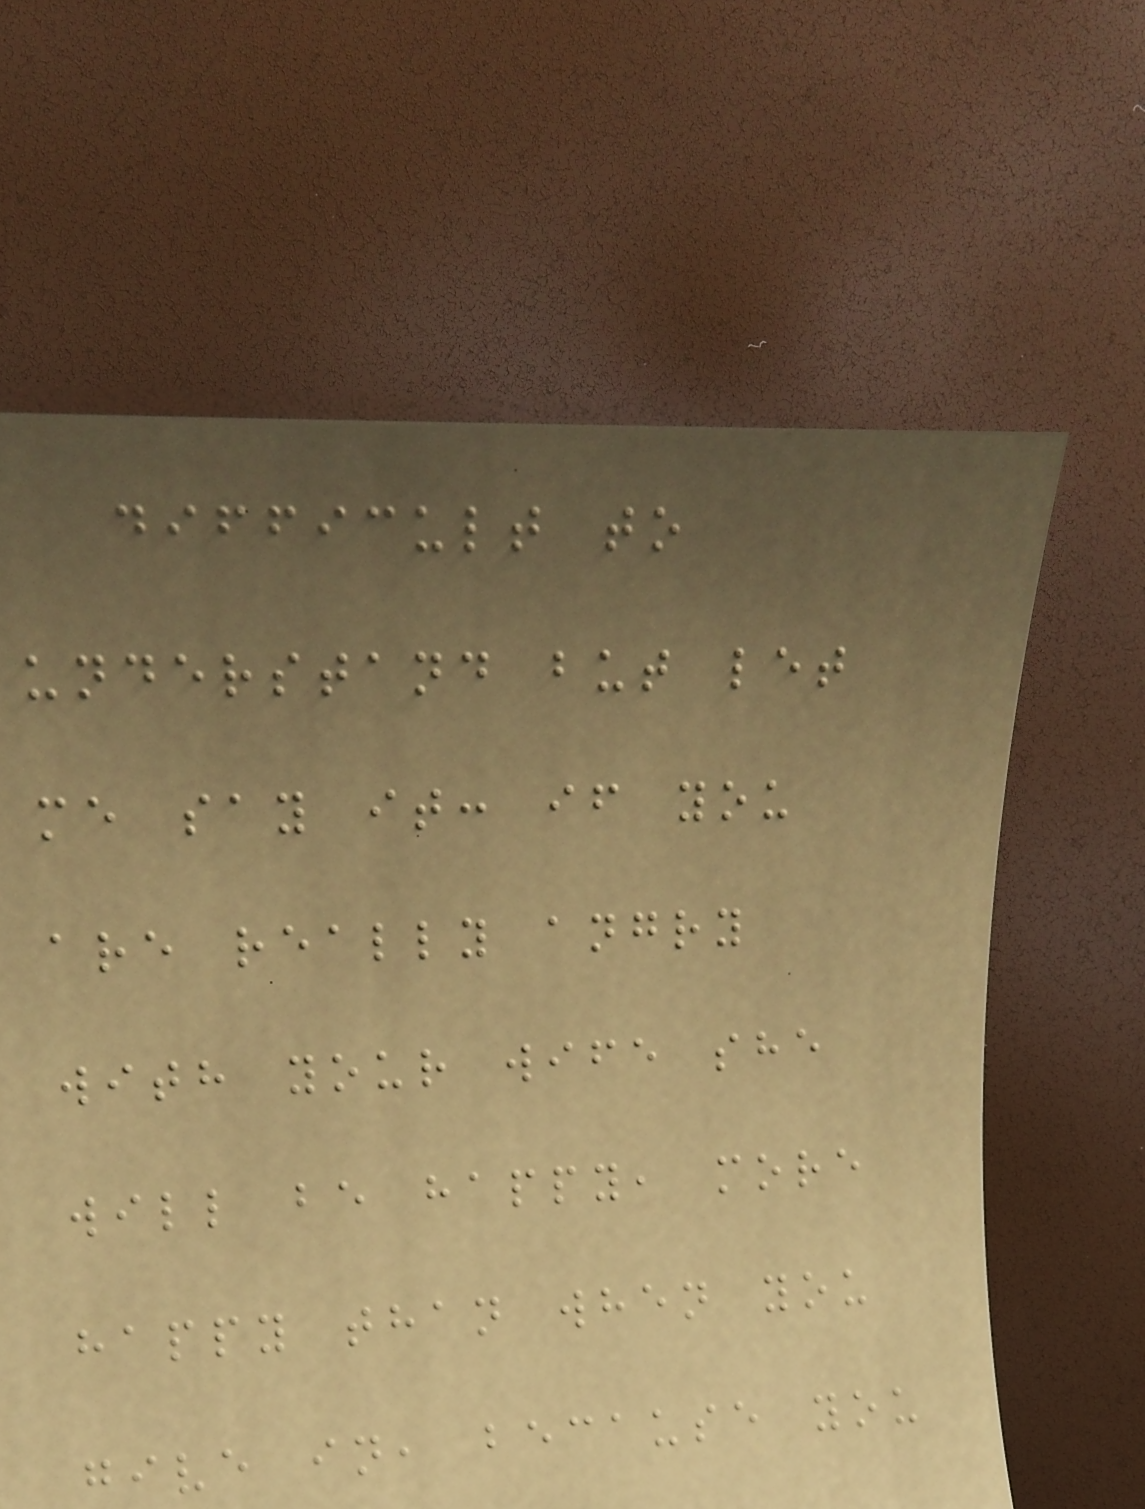difficult to
understand but let
me say it: if you
are really angry
with your wife she
will be happy, more
happy than when you
give in, because you
